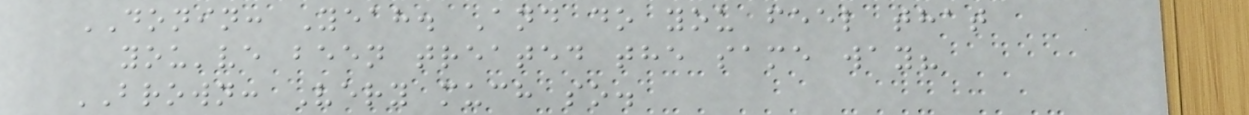DONIN: Yeah. And do you feel that
you've been treated the same way?
BROWN: Very much so.
